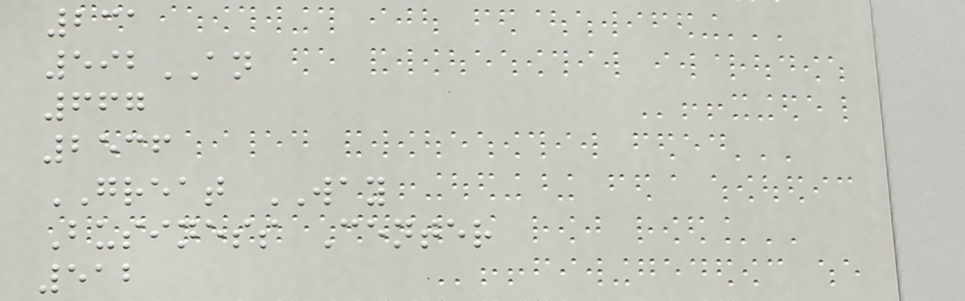231
592AN
667
2536
GREAT WAY
Business Center
512
